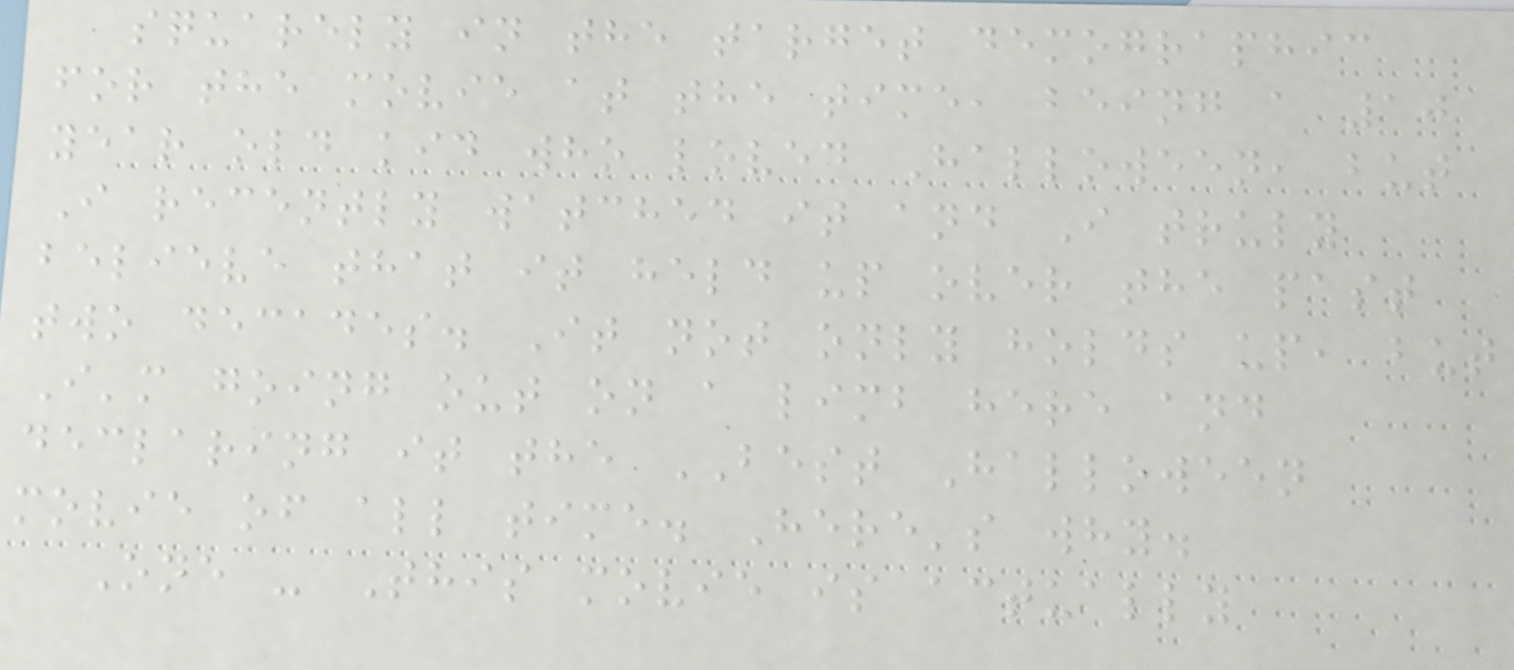squarely in the target demographic
for the movie at the time, being a 10
year old kid who loved Halloween, but
I recently watched it and I truly
believe that it held up over the past
two decades. It not only holds up, but
I'm going out on a limb here and
declaring it the BEST Halloween
movie of all time. Here's why.
One - This movie is actually
